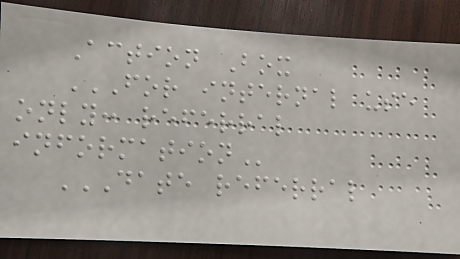Action Box
FOR INTERNAL USE
ONLY: REFERRAL
INFORMATION
DATE REFERRAL
